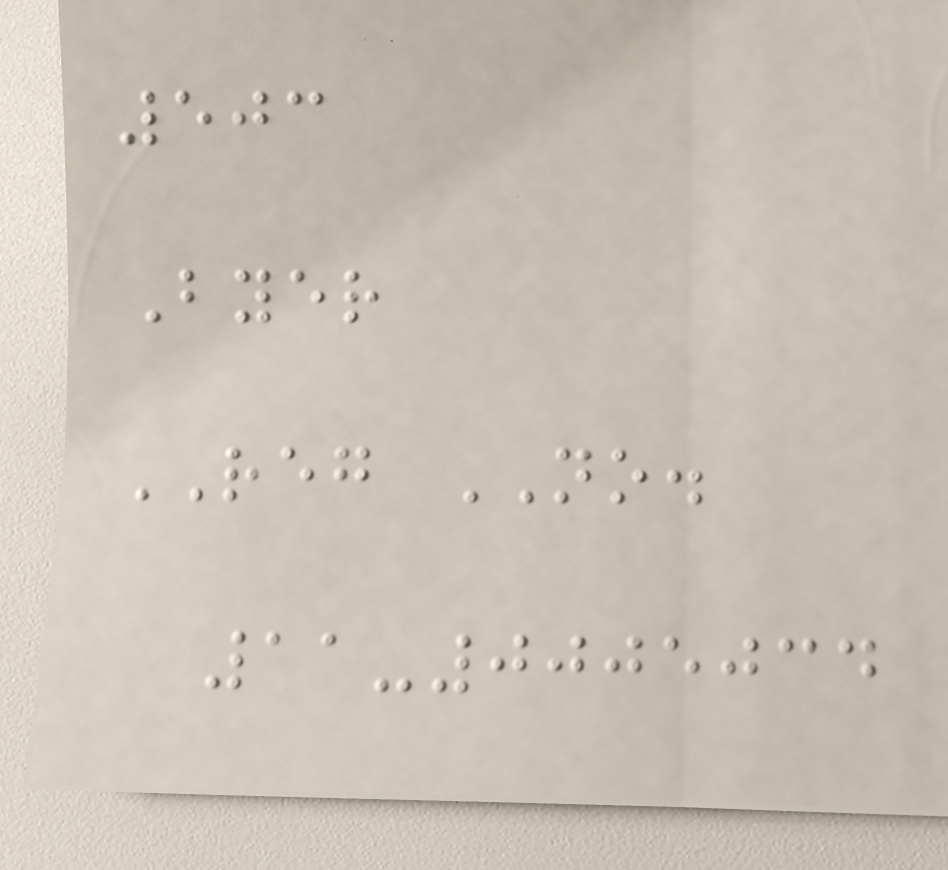503
Byer
REG NO.
11-0005034
